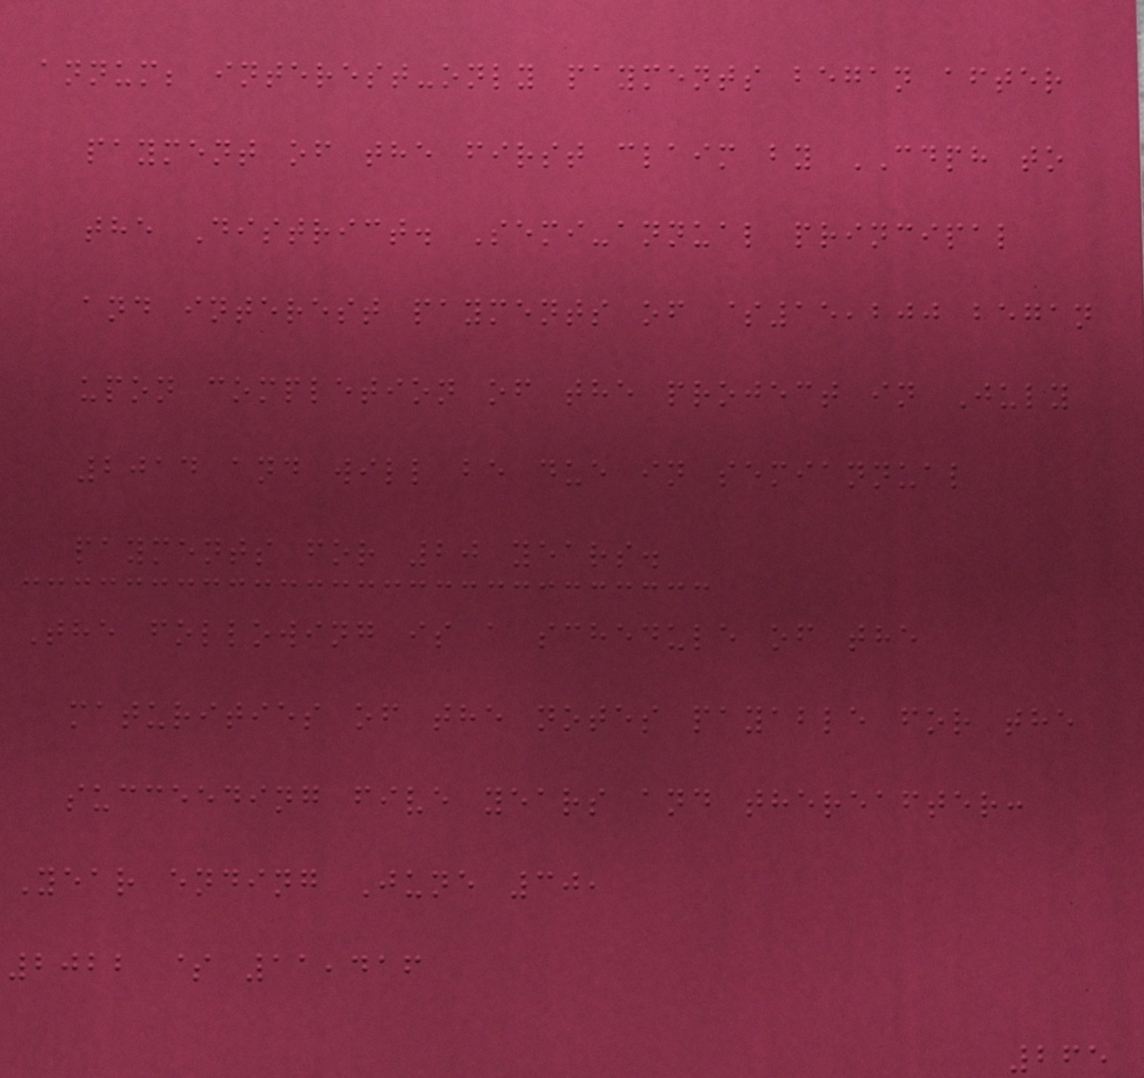annum; interest-only payments began after
payment of the first claim by CDPH to
the District. Semi-annual principal
and interest payments of $15,200 began
upon completion of the project in July
2014 and will be due in semiannual
payments for 20 years.
The following is a schedule of the
maturities of the notes payable for the
succeeding five years and thereafter:
Year ending June 30,
2022 $ 11,416
265
